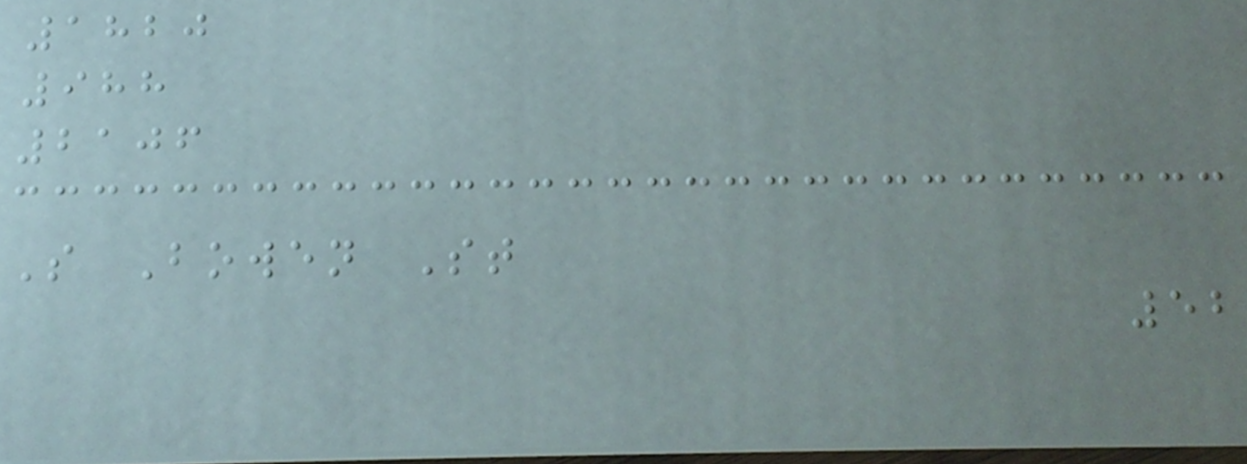1820
988
2106
S Bowen St
52
